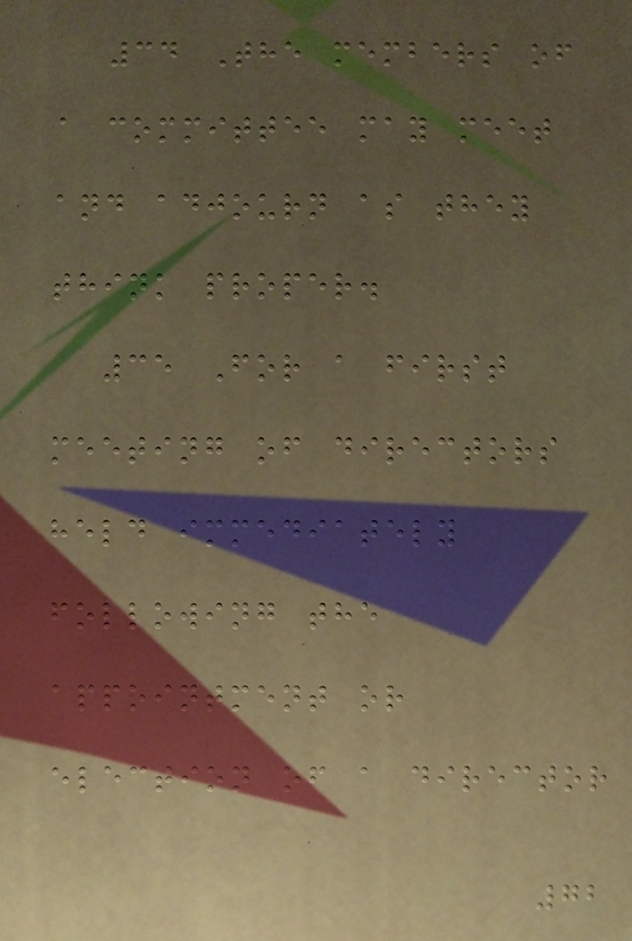34 The members of
a committee may meet
and adjourn as they
think proper.
35 For a first
meeting of directors
held immediately
following the
appointment or
election of a director
72
